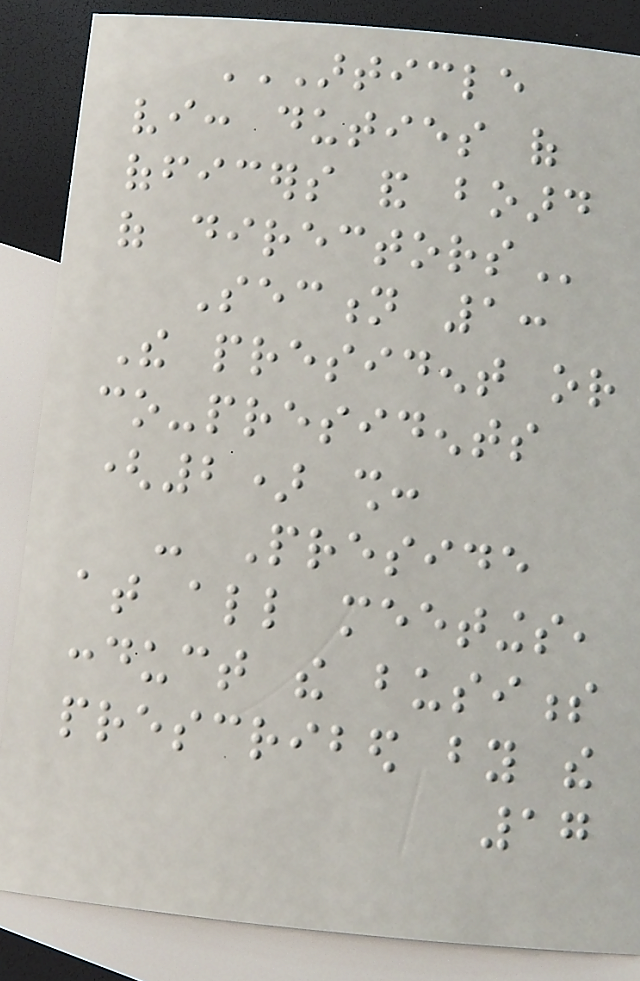ARTICLE
VI: DUTIES OF
OFFICERS AND BOARD
OF DIRECTORS
Section 1:
The president or
co-presidents
(2) shall:
- Preside
at all meetings,
conduct the business
prescribed by the
17
